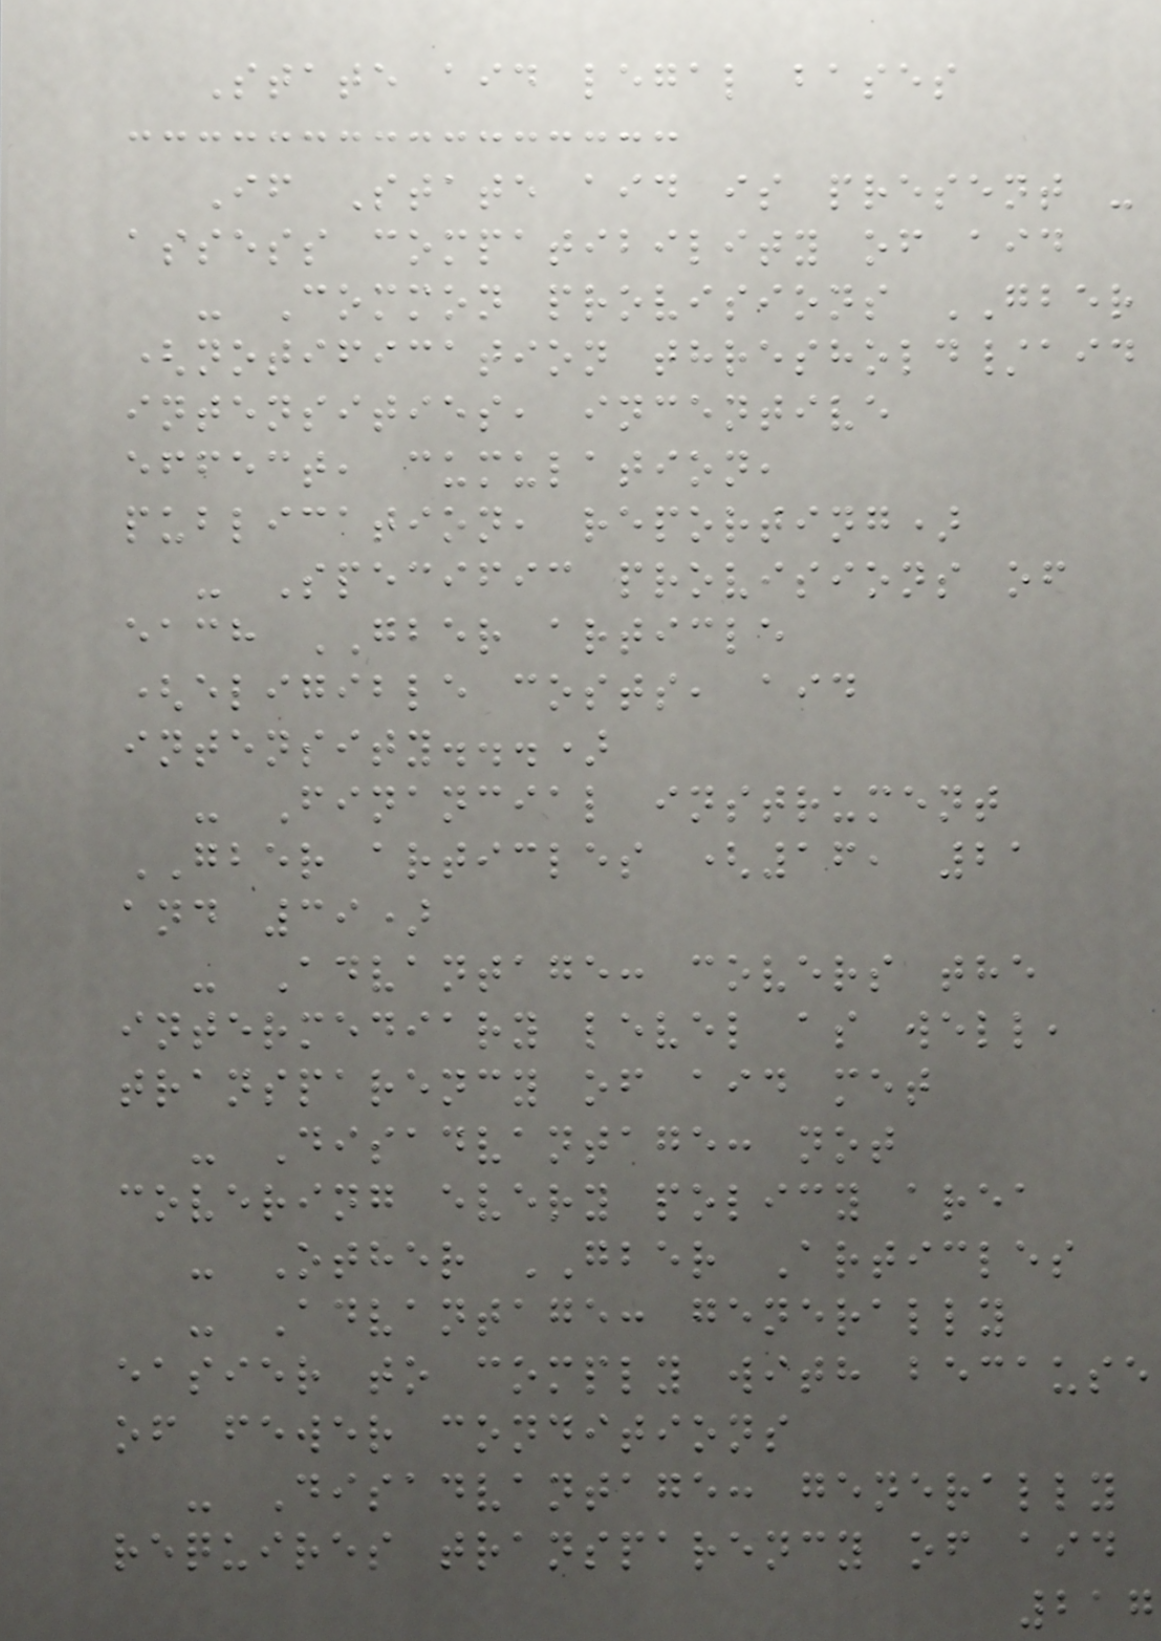State aid legal bases
If State aid is present -
assess compatibility of aid
- Common provisions GBER
(notification threshold/aid
intensities, incentive
effect, cumulation,
publication, reporting)
- Specific provisions of
each GBER article
(eligible costs, aid
intensity...)
- Financial instrument
GBER articles (16, 21
and 39)
- Advantage: covers the
intermediary level as well,
transparency of aid met
- Disadvantage: not
covering every policy area
- Other GBER Articles
- Advantage: generally
easier to comply with because
of fewer conditions
- Disadvantage: generally
requires transparency of aid
217
